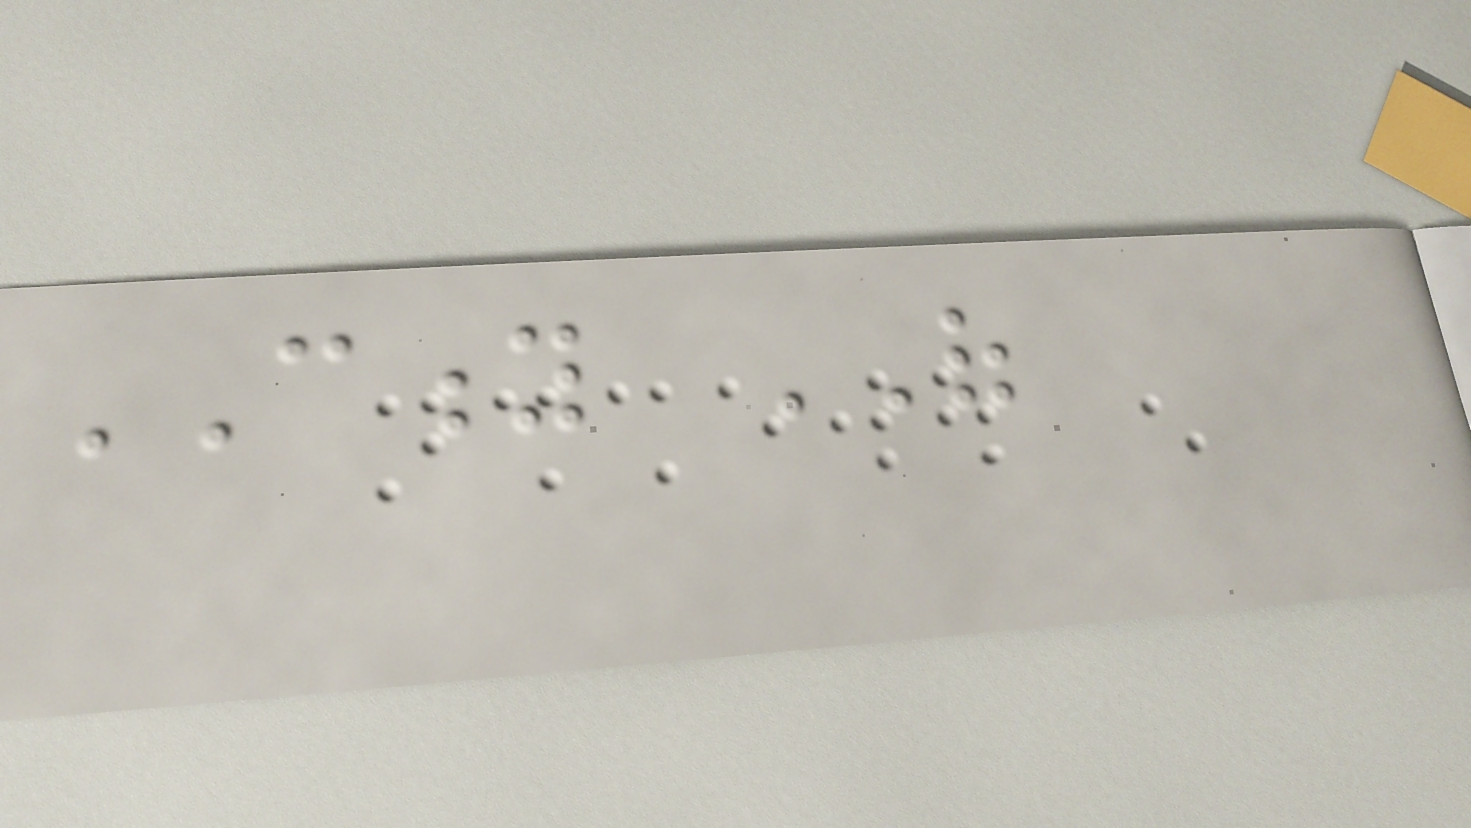CITY OF
